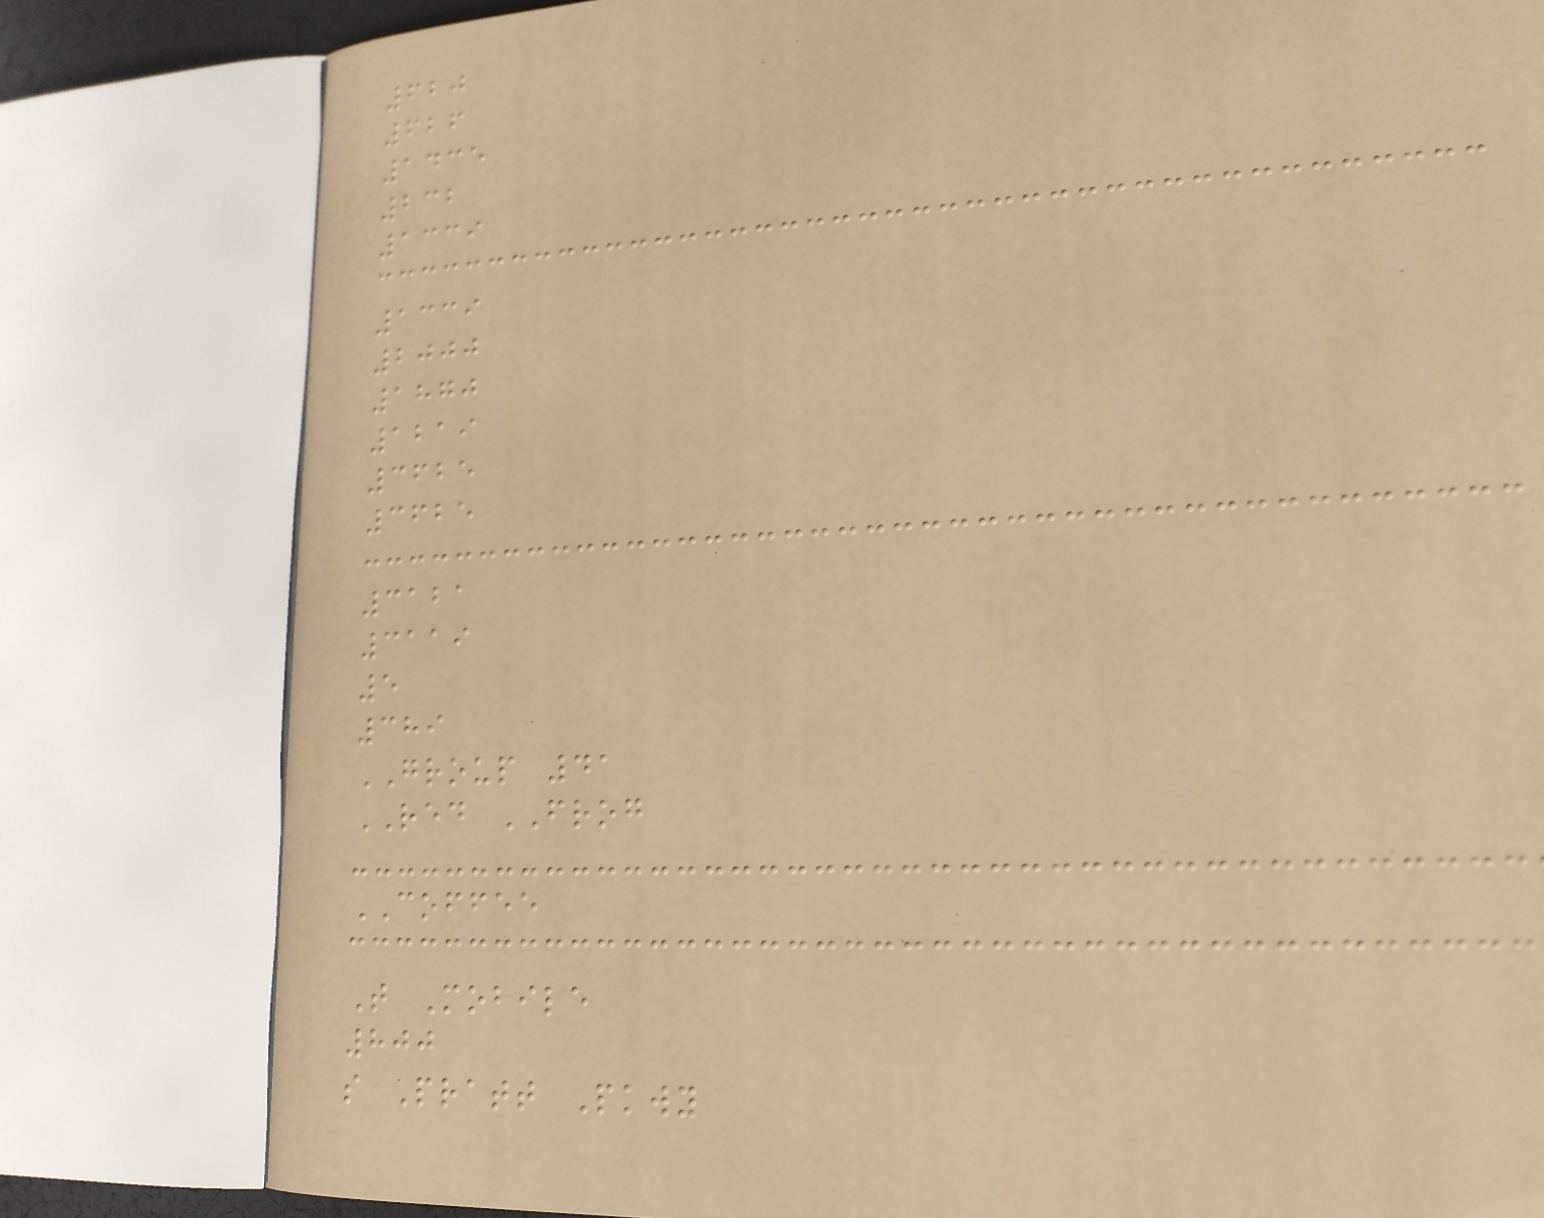620
626
1435
232
1339
1339
2000
1870
1219
3625
3625
3121
3119
5
389
GROUP 41
RED FROG
COFFEE
T Mobile
800
s Pratt Pkwy
